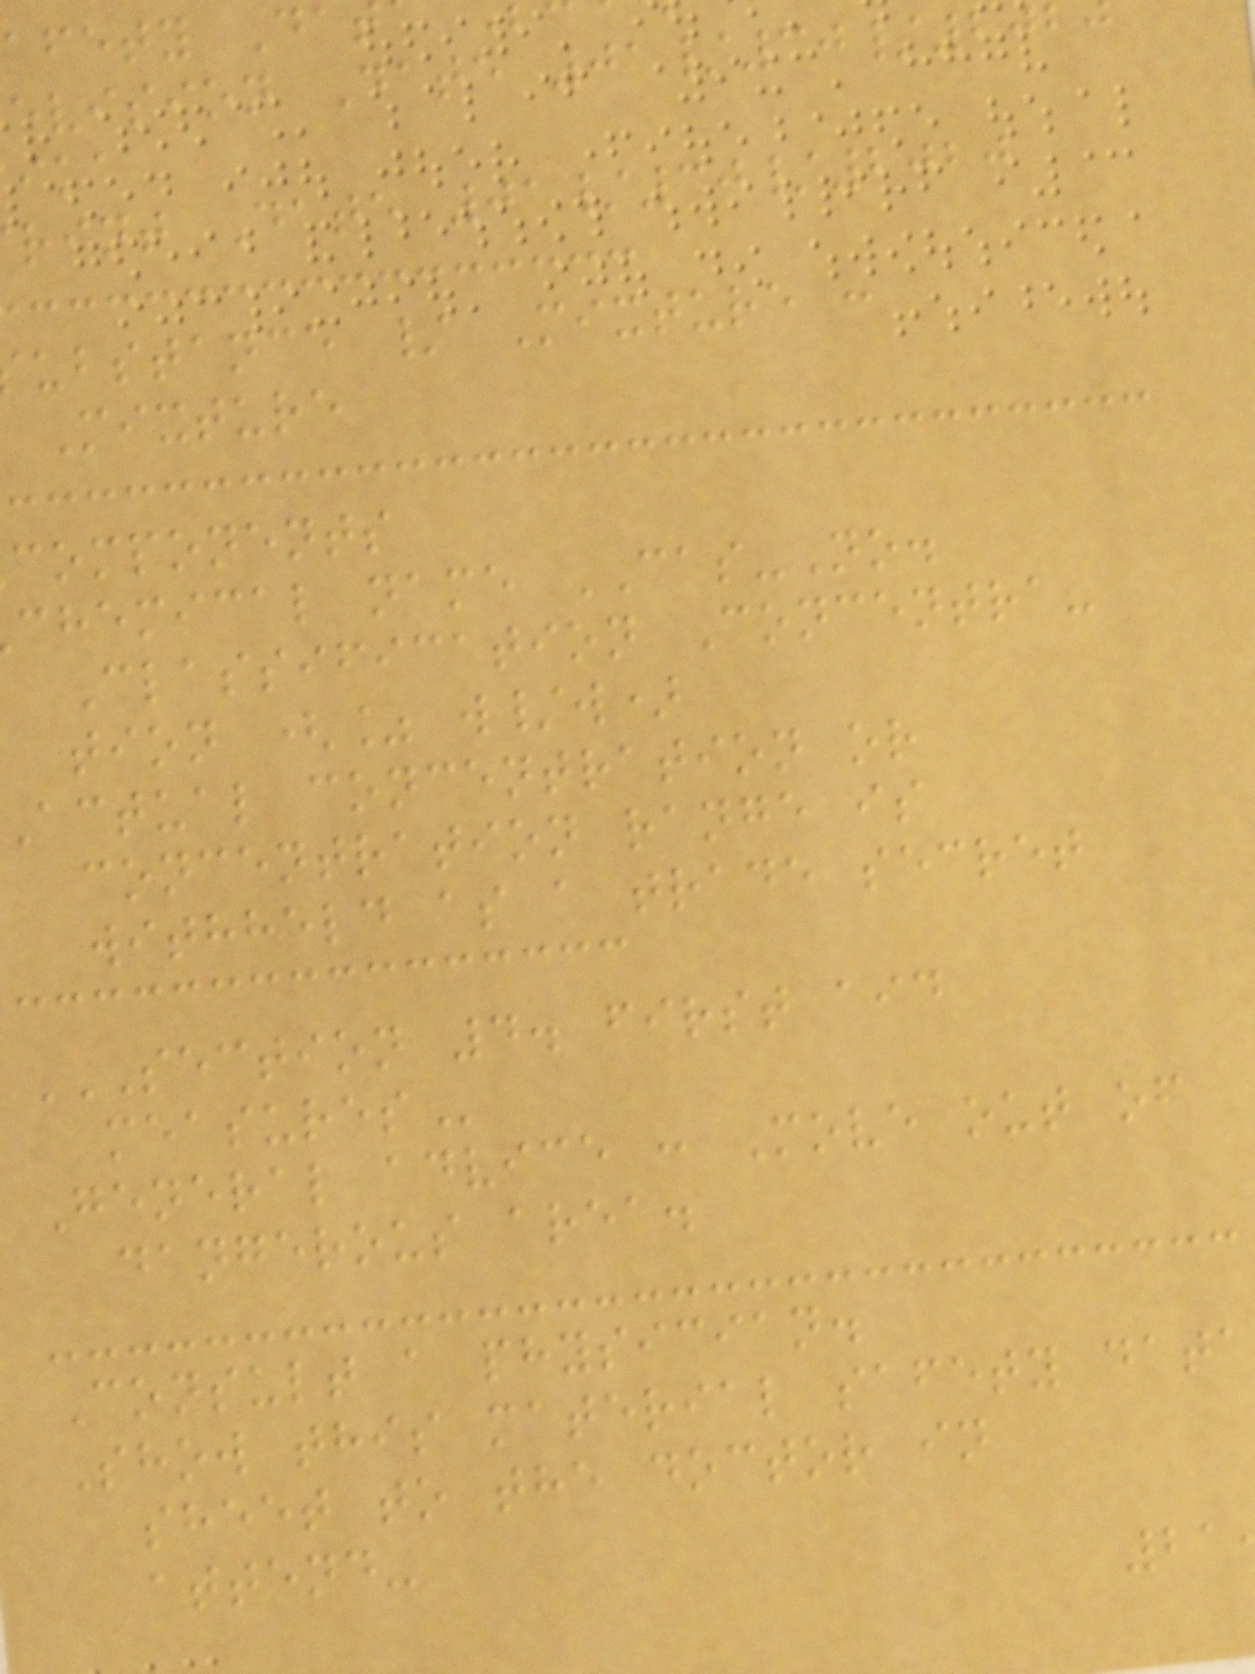afety Da
evision Date 01/30/202
rint Date 01/30/2020
ubstance / Mixture :
Mixture
components
chemical name CAS-No.
Classification Concentra-
tion (% w/w)
actual concentration or
concentration range is
withheld as a trade secret
SECTION 4. FIRST AID
General advice : Move out of
dangerous area.
Consult a physician.
Show this material safety data
sheet to the doctor in
attend-
